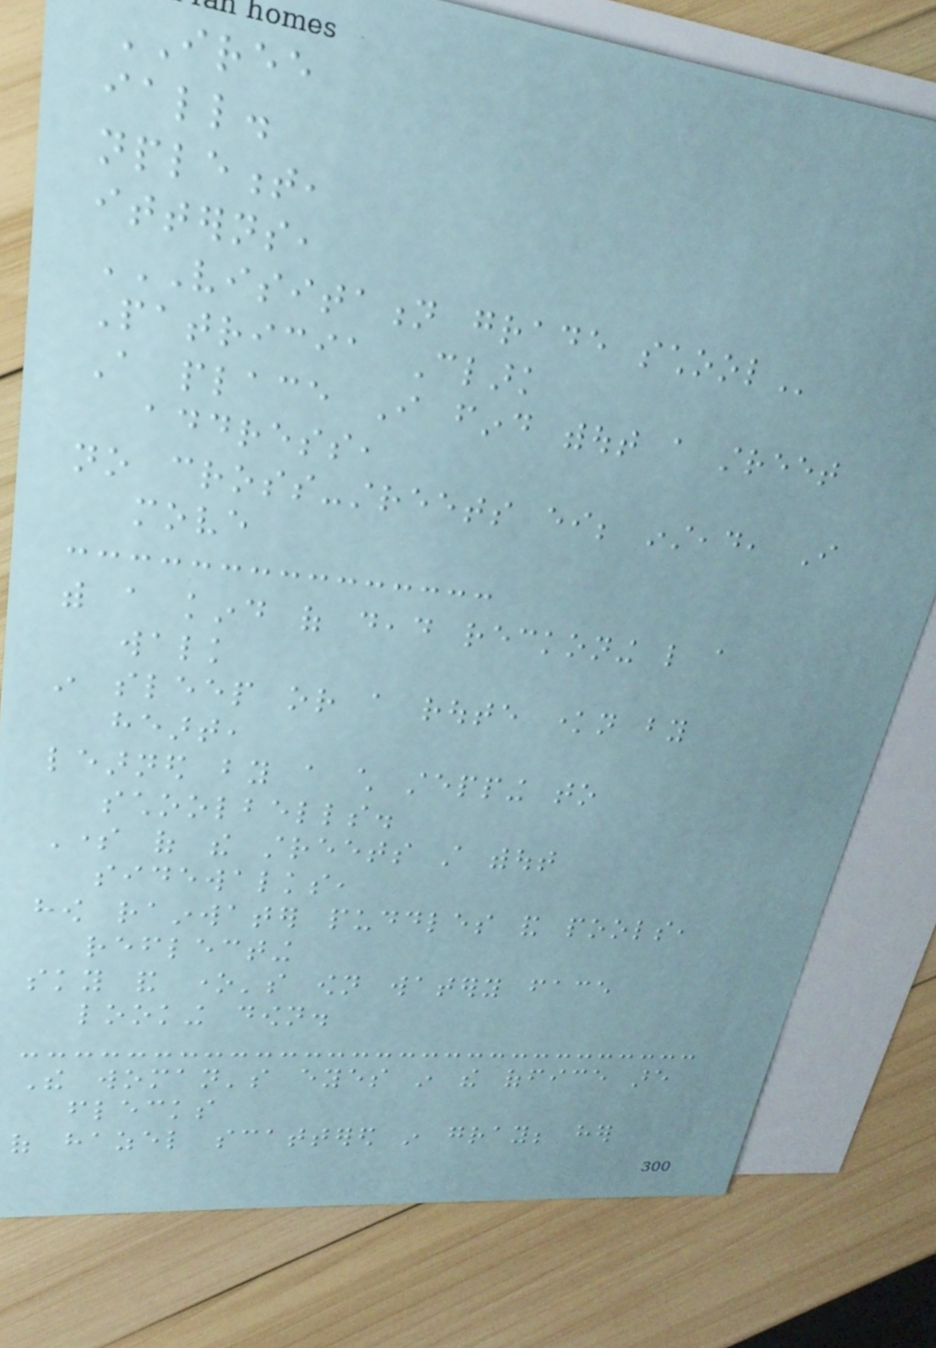IREE
iall.
nplement,
itterns,
VISITATION GRADE SCHOOL
Patricia Clark
A place I find without a street
address,
no cross-streets either; instead, I
move
with a kind of dead reckoning like a
walk
in sleep or a route known by
heart,
learned by a child stepping to
schoolbells.
Some of the streets still without
sidewalks,
how rainwater puddles and pools,
reflecting
sky and one's own watery face
looking down.
The woman's eyes in the office are
flecks
of hazel scattered in gray; her
